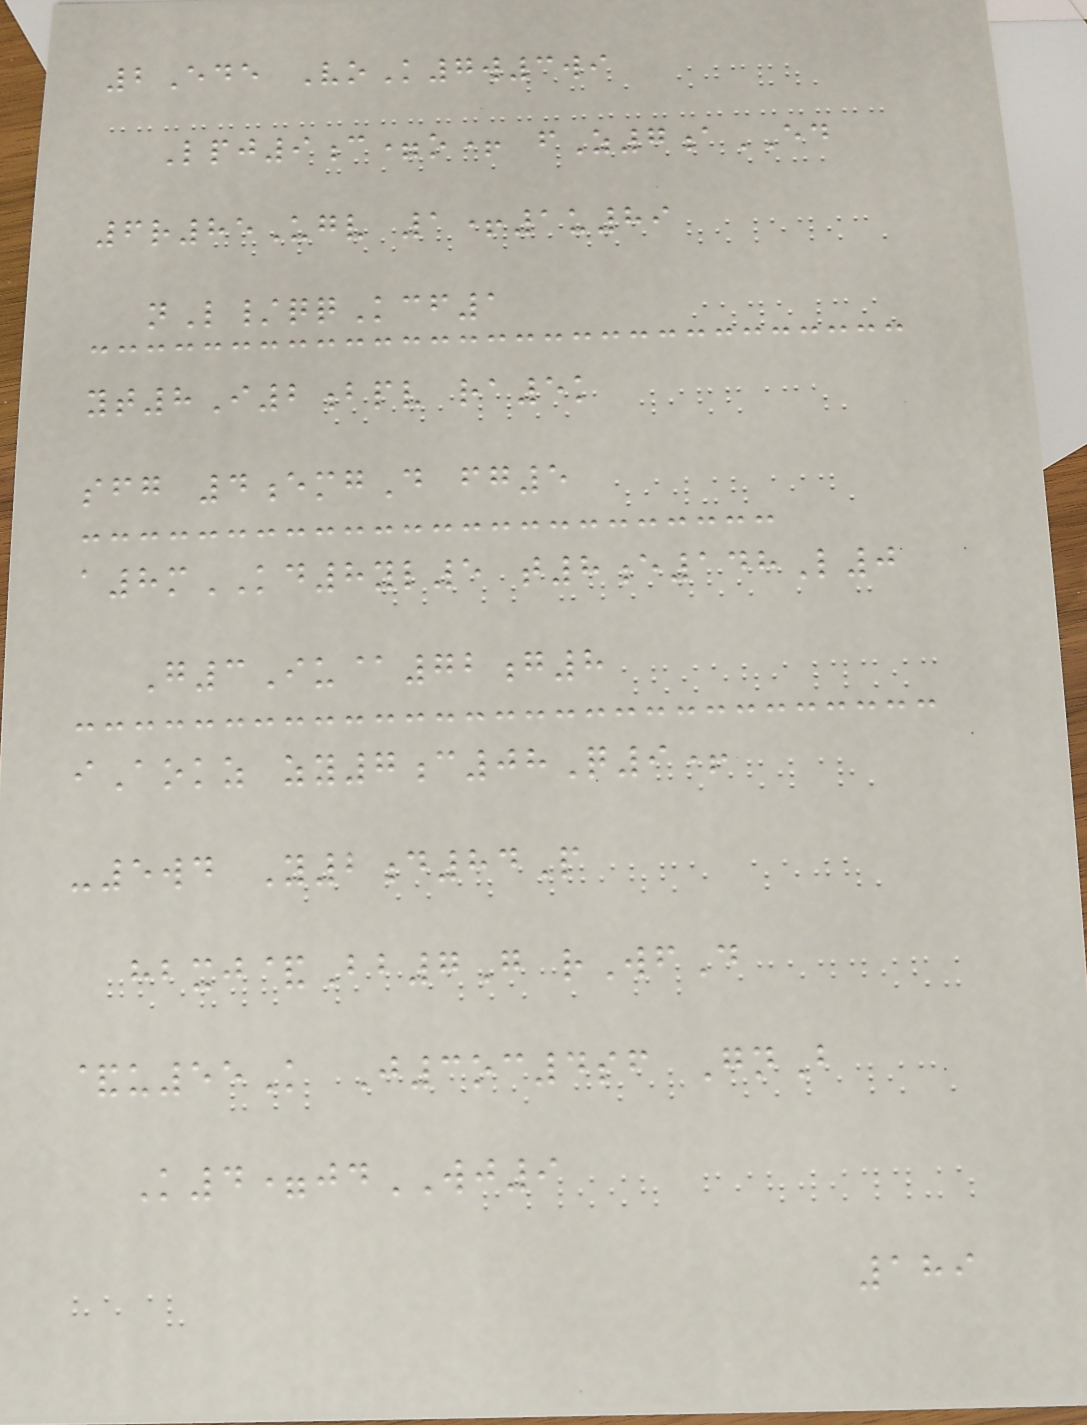2Ede VoK7w3wi
Lpj9c=o+ fZ7aED
6r85Ugv 1+1u89
nL/qqKcf1
yt8I2bpv ra5k
sfg 4emgD fg5
a8mKD8yl5 t8e148L0
G3Iu@72g8
iAokz zy7c08Q9+
-5wd Y2d84P
hbxj&Bb7G rWfD
&u55K J3oc4sf GnB
K4=jdWJ9
189
